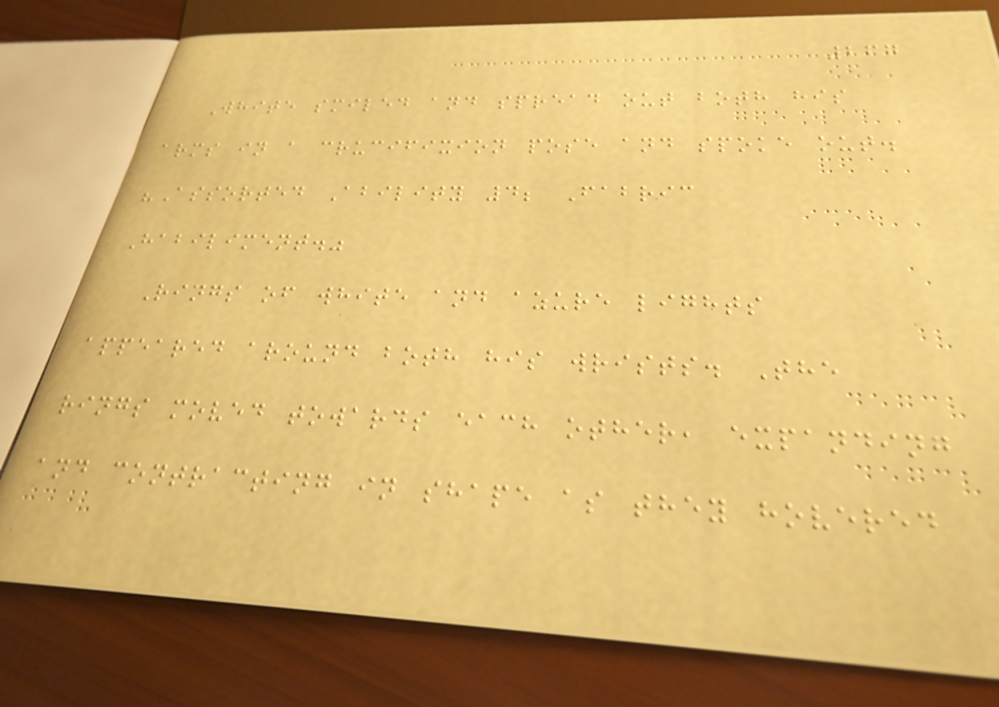267
White smiled and spread out both his
arms in a crucifixion pose and spoke out.
"Assorted Ability 4; Fabric
Habiliment."
Rings of white and azure lights
appeared around both his wrists. The
rings moved towards each other, expanding
and contracting in shape as they hovered
